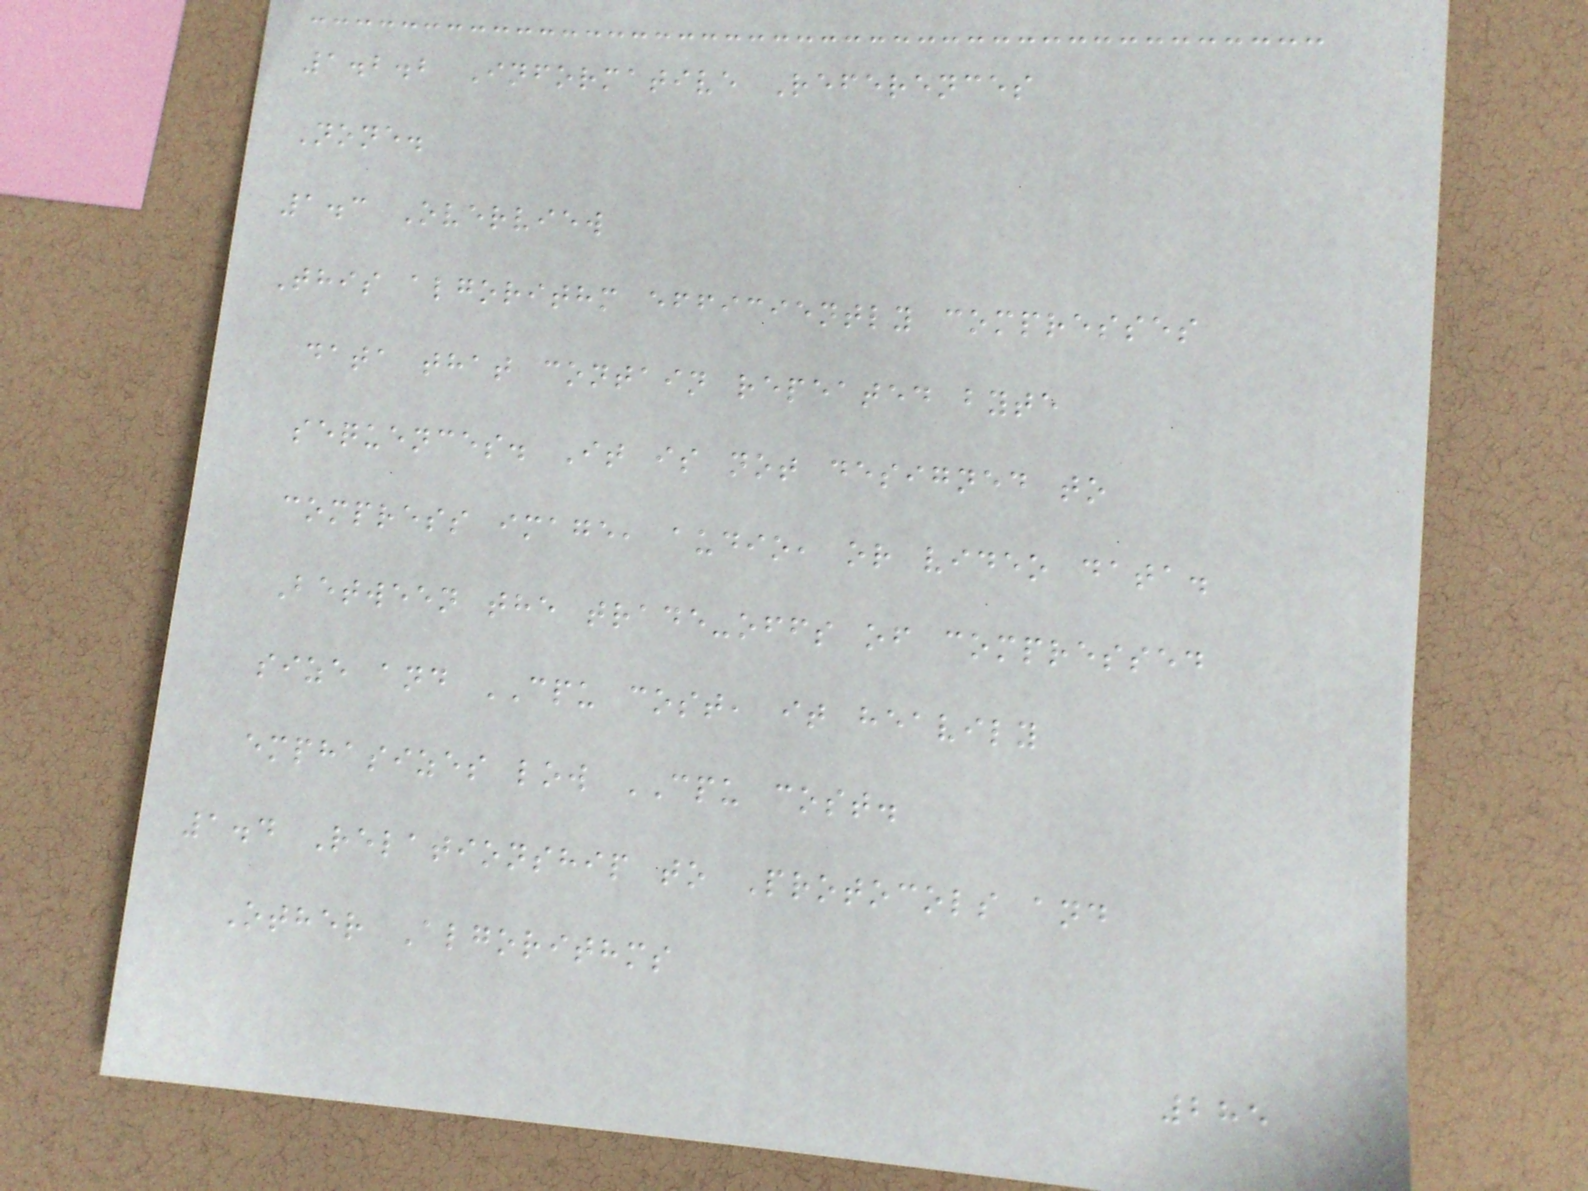1.2.2 Informative References
None.
1.3 Overview
This algorithm efficiently compresses
data that contain repeated byte
sequences. It is not designed to
compress image, audio, or video data.
Between the trade-offs of compressed
size and CPU cost, it heavily
emphasizes low CPU cost.
1.4 Relationship to Protocols and
Other Algorithms
285
